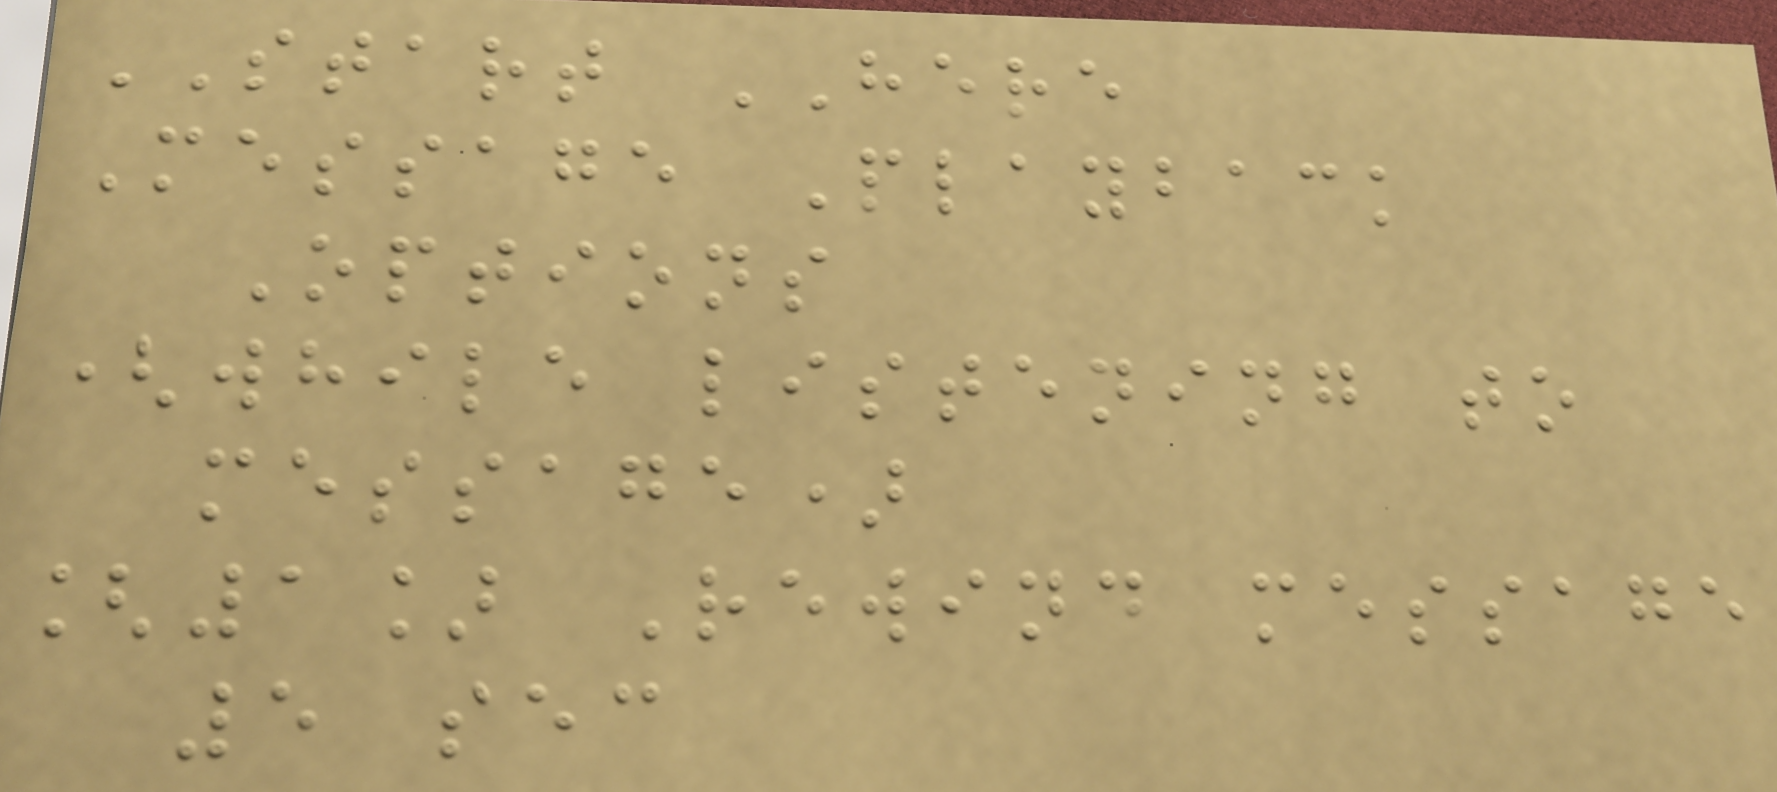START HERE
Message Playback
Options
(while listening to
message)
[1] Rewind message
5 sec
